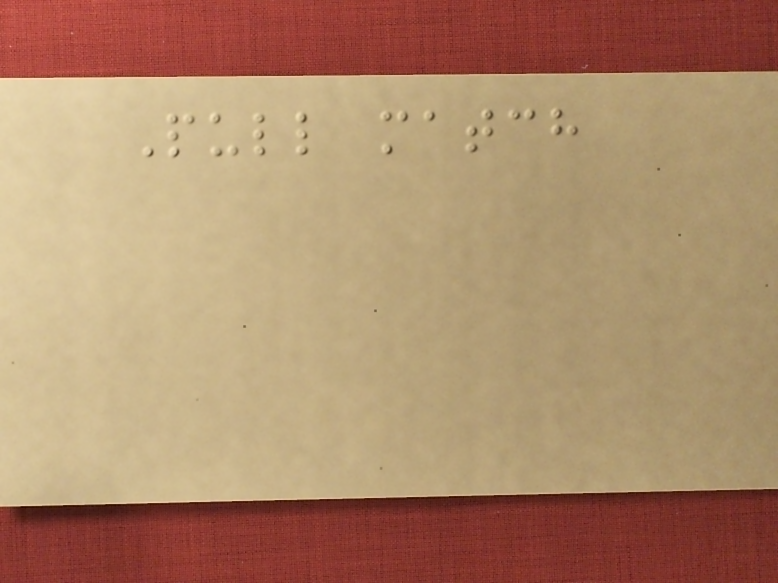Pull match
